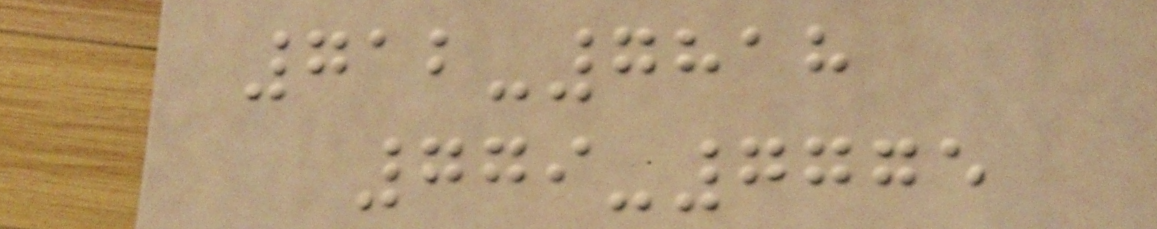712-7818
779-7775
